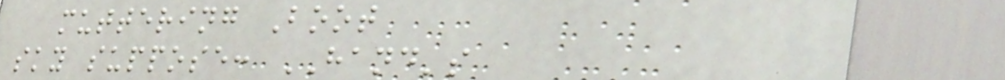muttering Boot
sky suppose: HAND's
